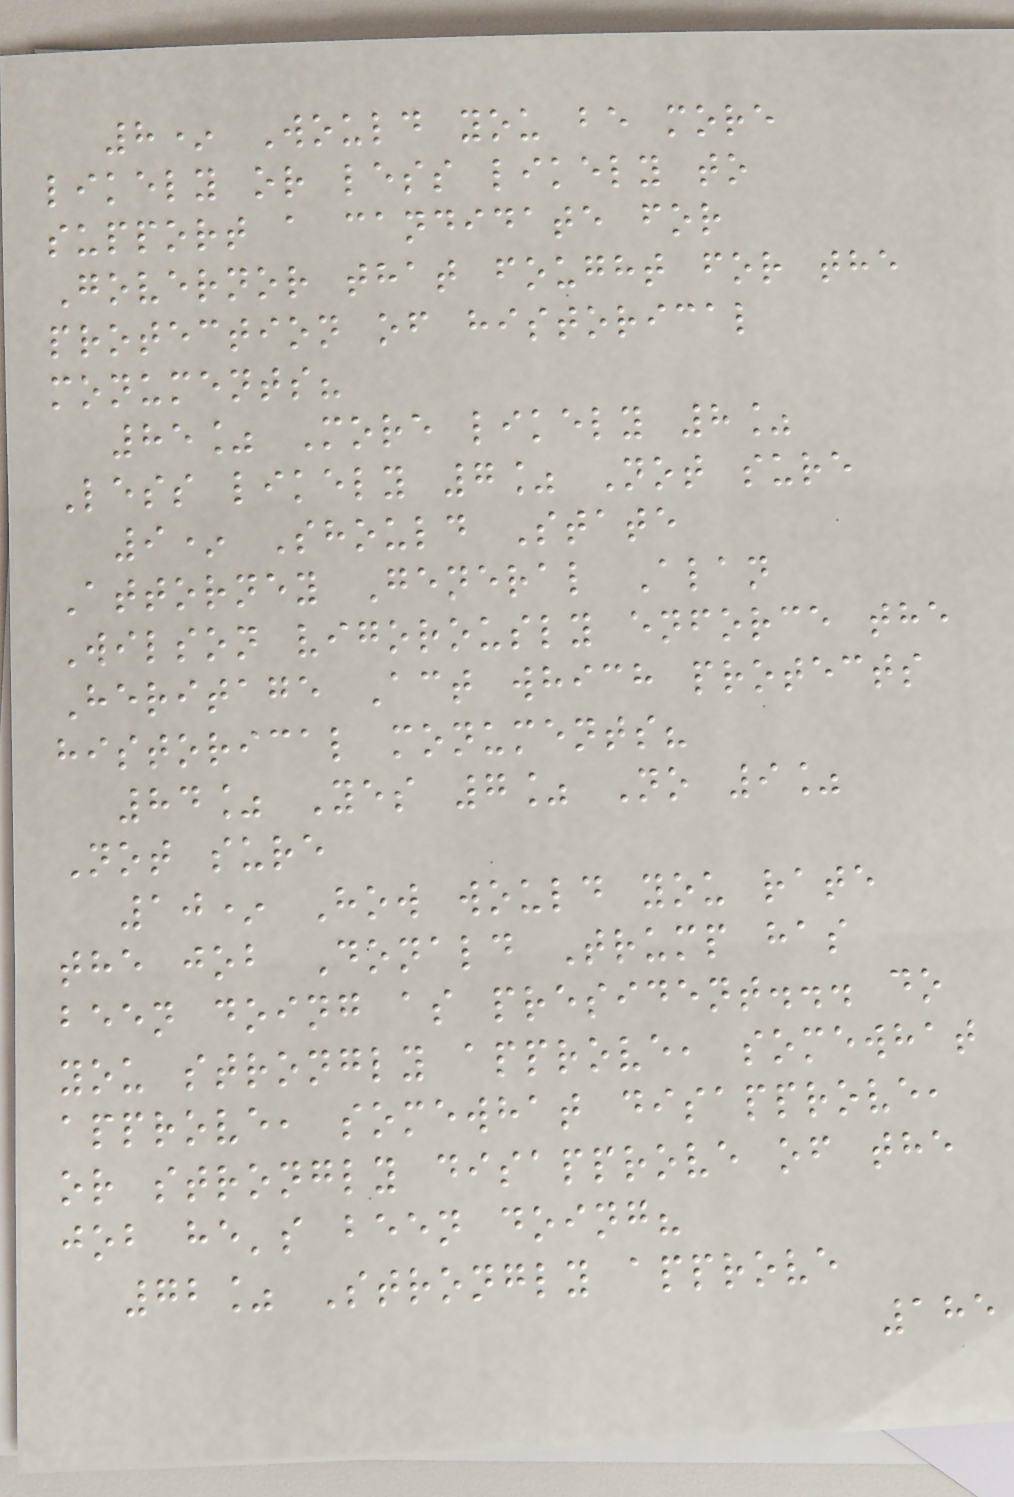8* Would you be more
likely or less likely to
support a candidate for
Governor that fought for the
protection of historical
monuments?
85% More likely 8%
Less likely 7% Not sure
9* Should State
Attorney General Alan
Wilson vigorously enforce the
Heritage Act which protects
historical monuments?
84% Yes 7% No 9%
Not sure
10* How would you rate
the job Donald Trump has
been doing as president... do
you strongly approve, somewhat
approve, somewhat disapprove,
or strongly disapprove of the
job he's been doing?
72% Strongly approve
185
